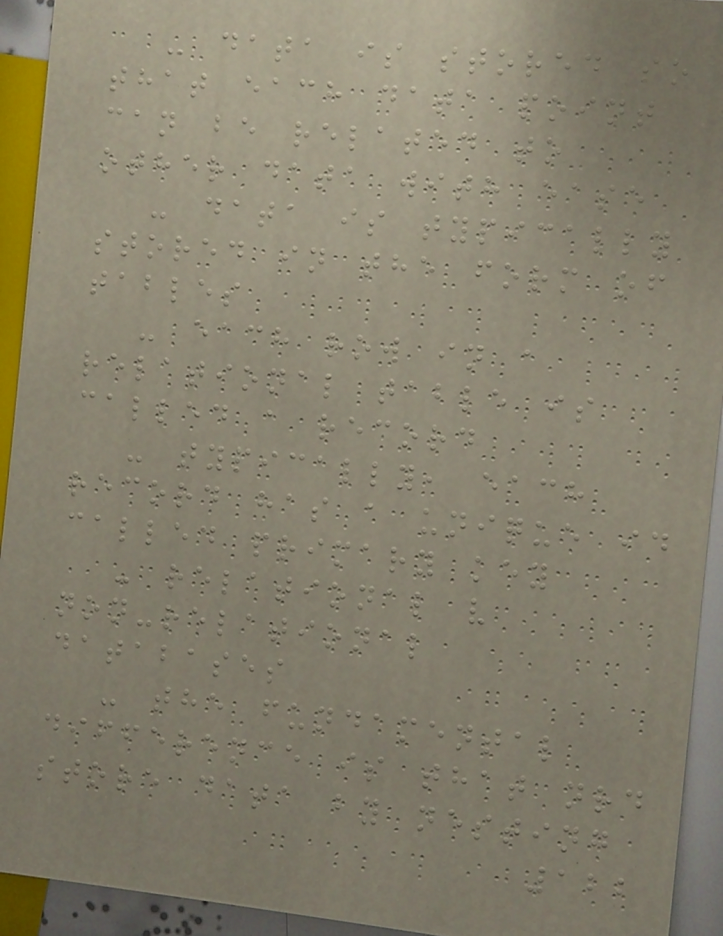- data is stored so
that each data point
can be related to
other data with ease
- data is typically
stored in the form of
tables
- each row in a
relational table is
called a record
- typically, each
record has a unique id
called primary key
- relational v
non-relational
databases
- the fundamental
difference is that nrd
store data by nesting
122
